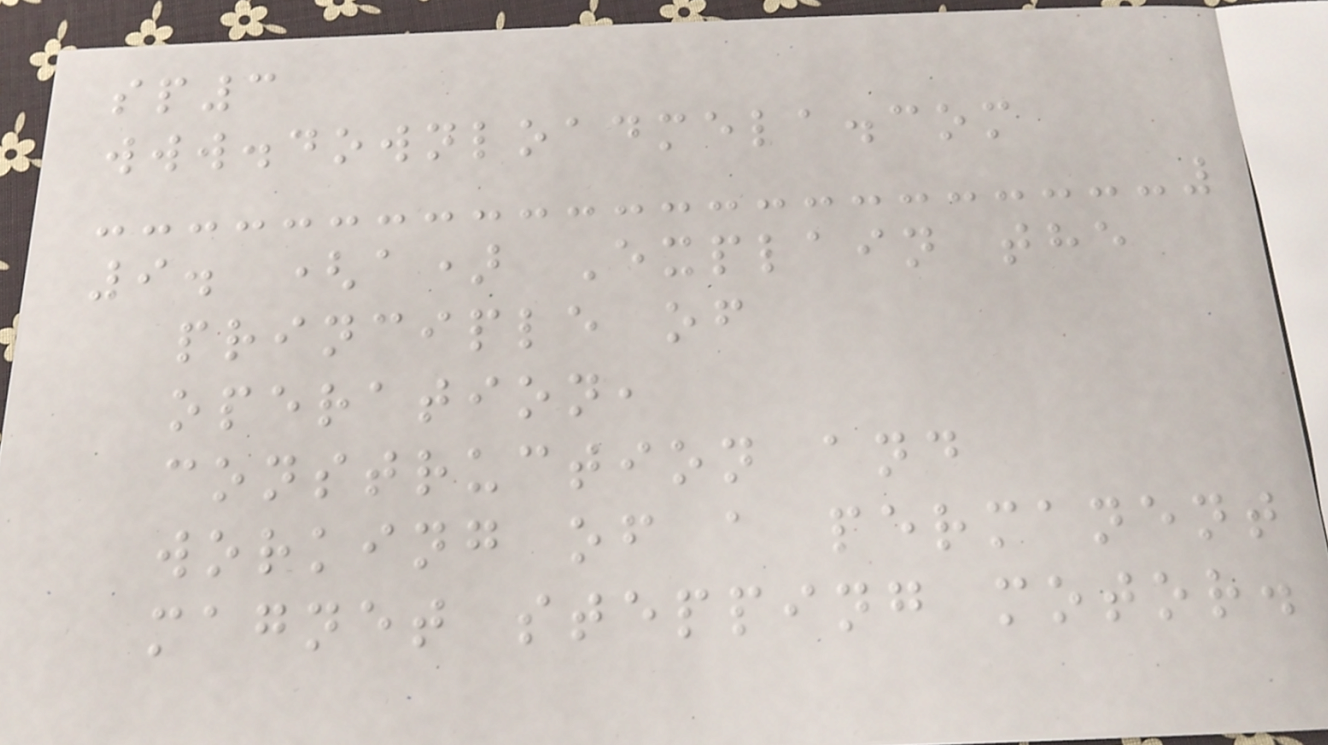sp3
www.downloadmela.com
9. (a) Explain the
principle of
operation,
construction and
working of a permanent
magnet stepping motor.
